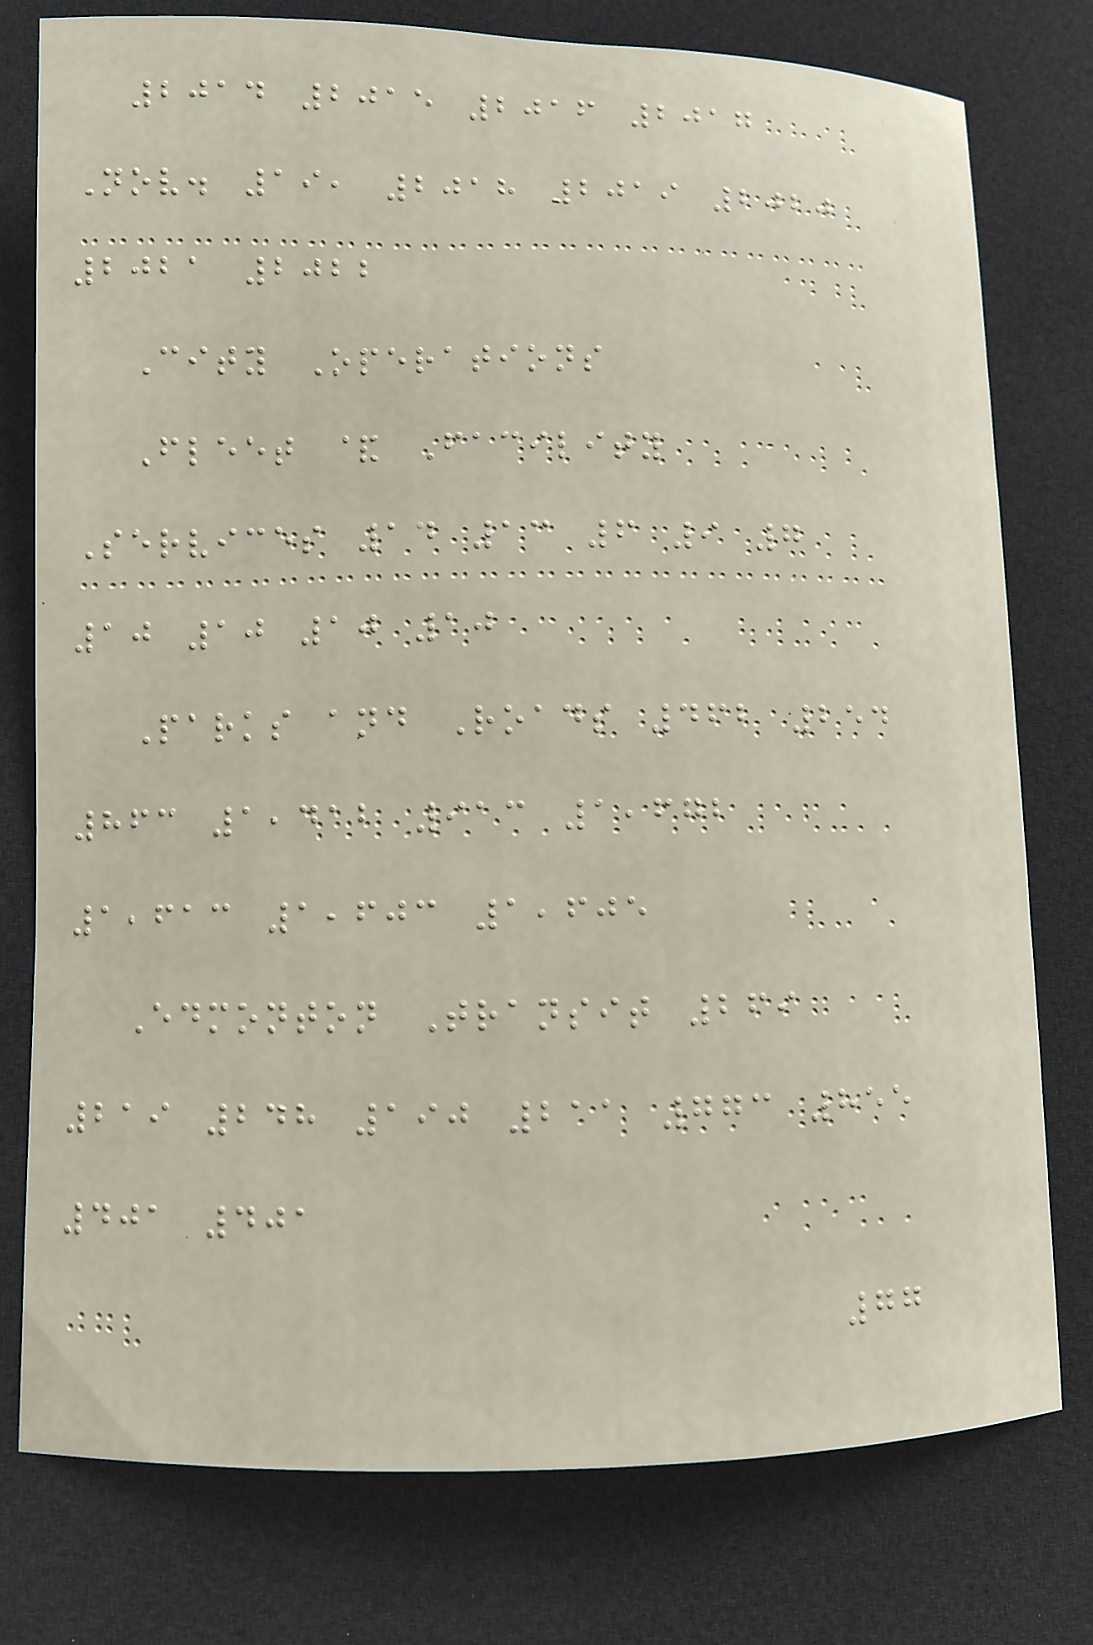2014 2015 2016 2017
Nov. 19, 2018 2019 2020
2021 2022
City Operations
Fleet & Facility
Services 14 13 6 9 7
10 10 10 10
Parks and Roads 462 254
863 1,412 913 1,672
1,613 1,603 1,605
Edmonton Transit 269
219 248 190 211 773 855
401 401
77
